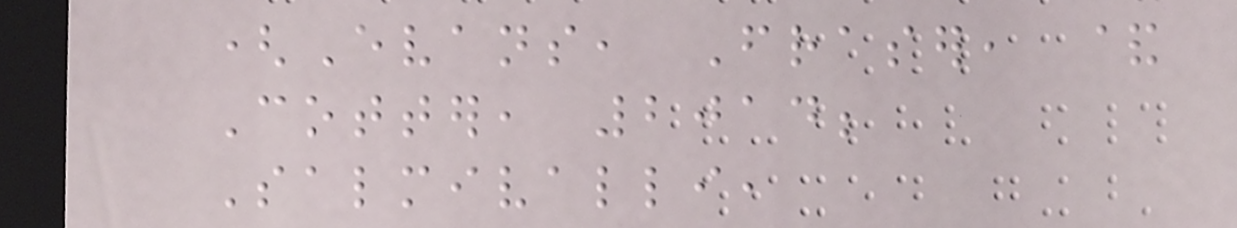(Evans, Fraser, &
Cotter, 2014;
Salmivalli,
